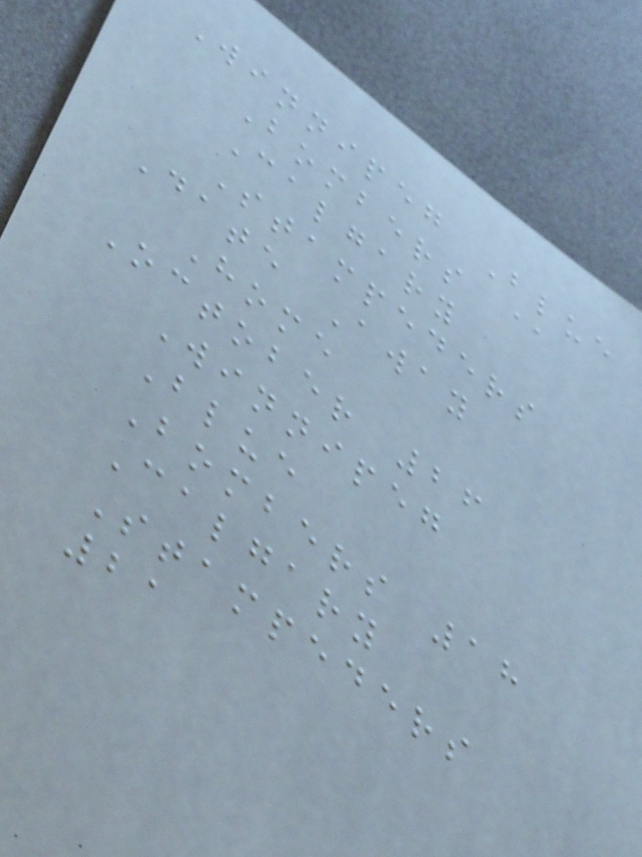Winnipeg Blue
Bombers @
Calgary
Stampeders
Date Away
Home
October 26
Winnipeg
Blue
Bombers 18
Calgary
Stampeders
21
